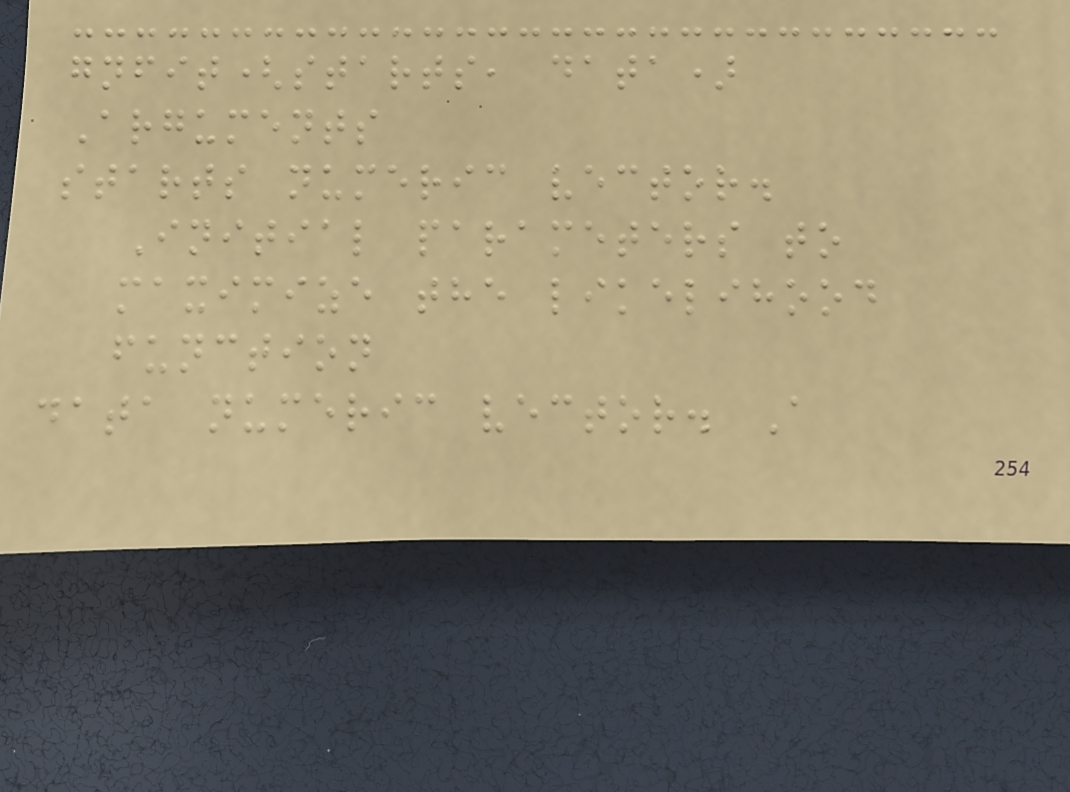gnfit(starts, data)
Arguments
starts numeric vector.
Initial parameters to
maximize the likelihood
function
data numeric vector. A
